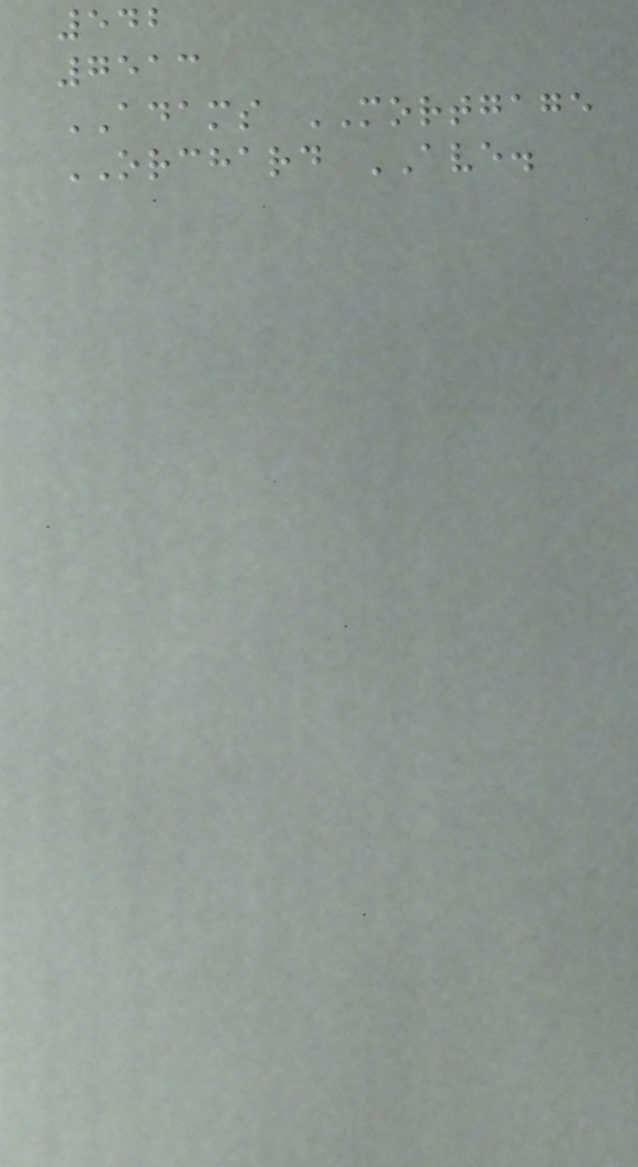542
7513
ADAMS MORTGAGE
ORCHARD AVE.
